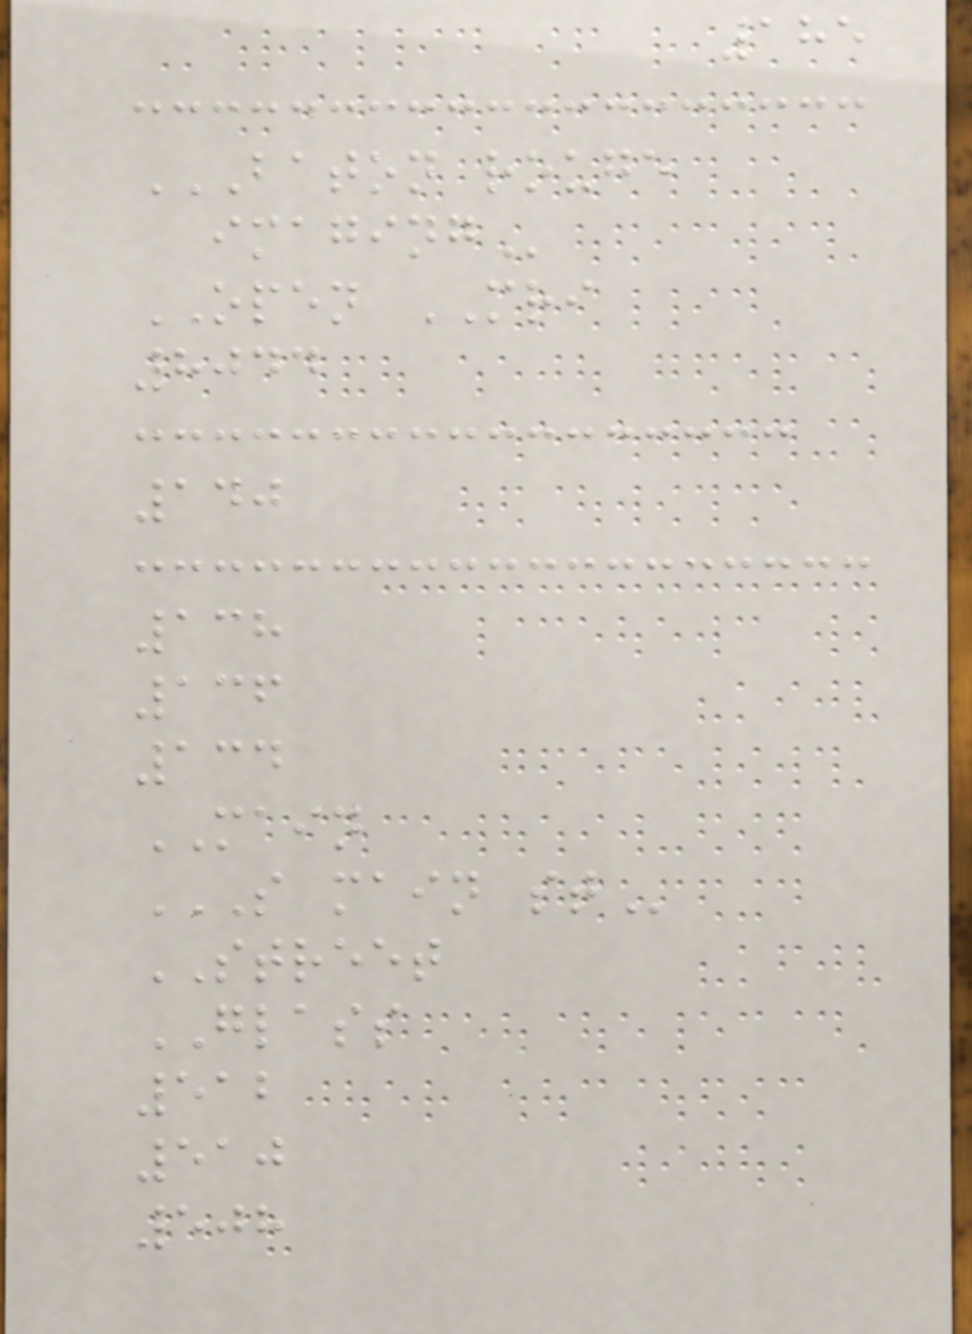185
BATON ROUGE
IMAGING
OPEN MRI
8044
140
138
136
134
MAIN
S MAIN ST
STREET
GLASS
512
510
508
